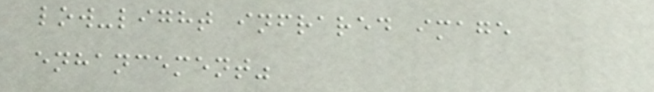low-light infrared image
enhancement"
